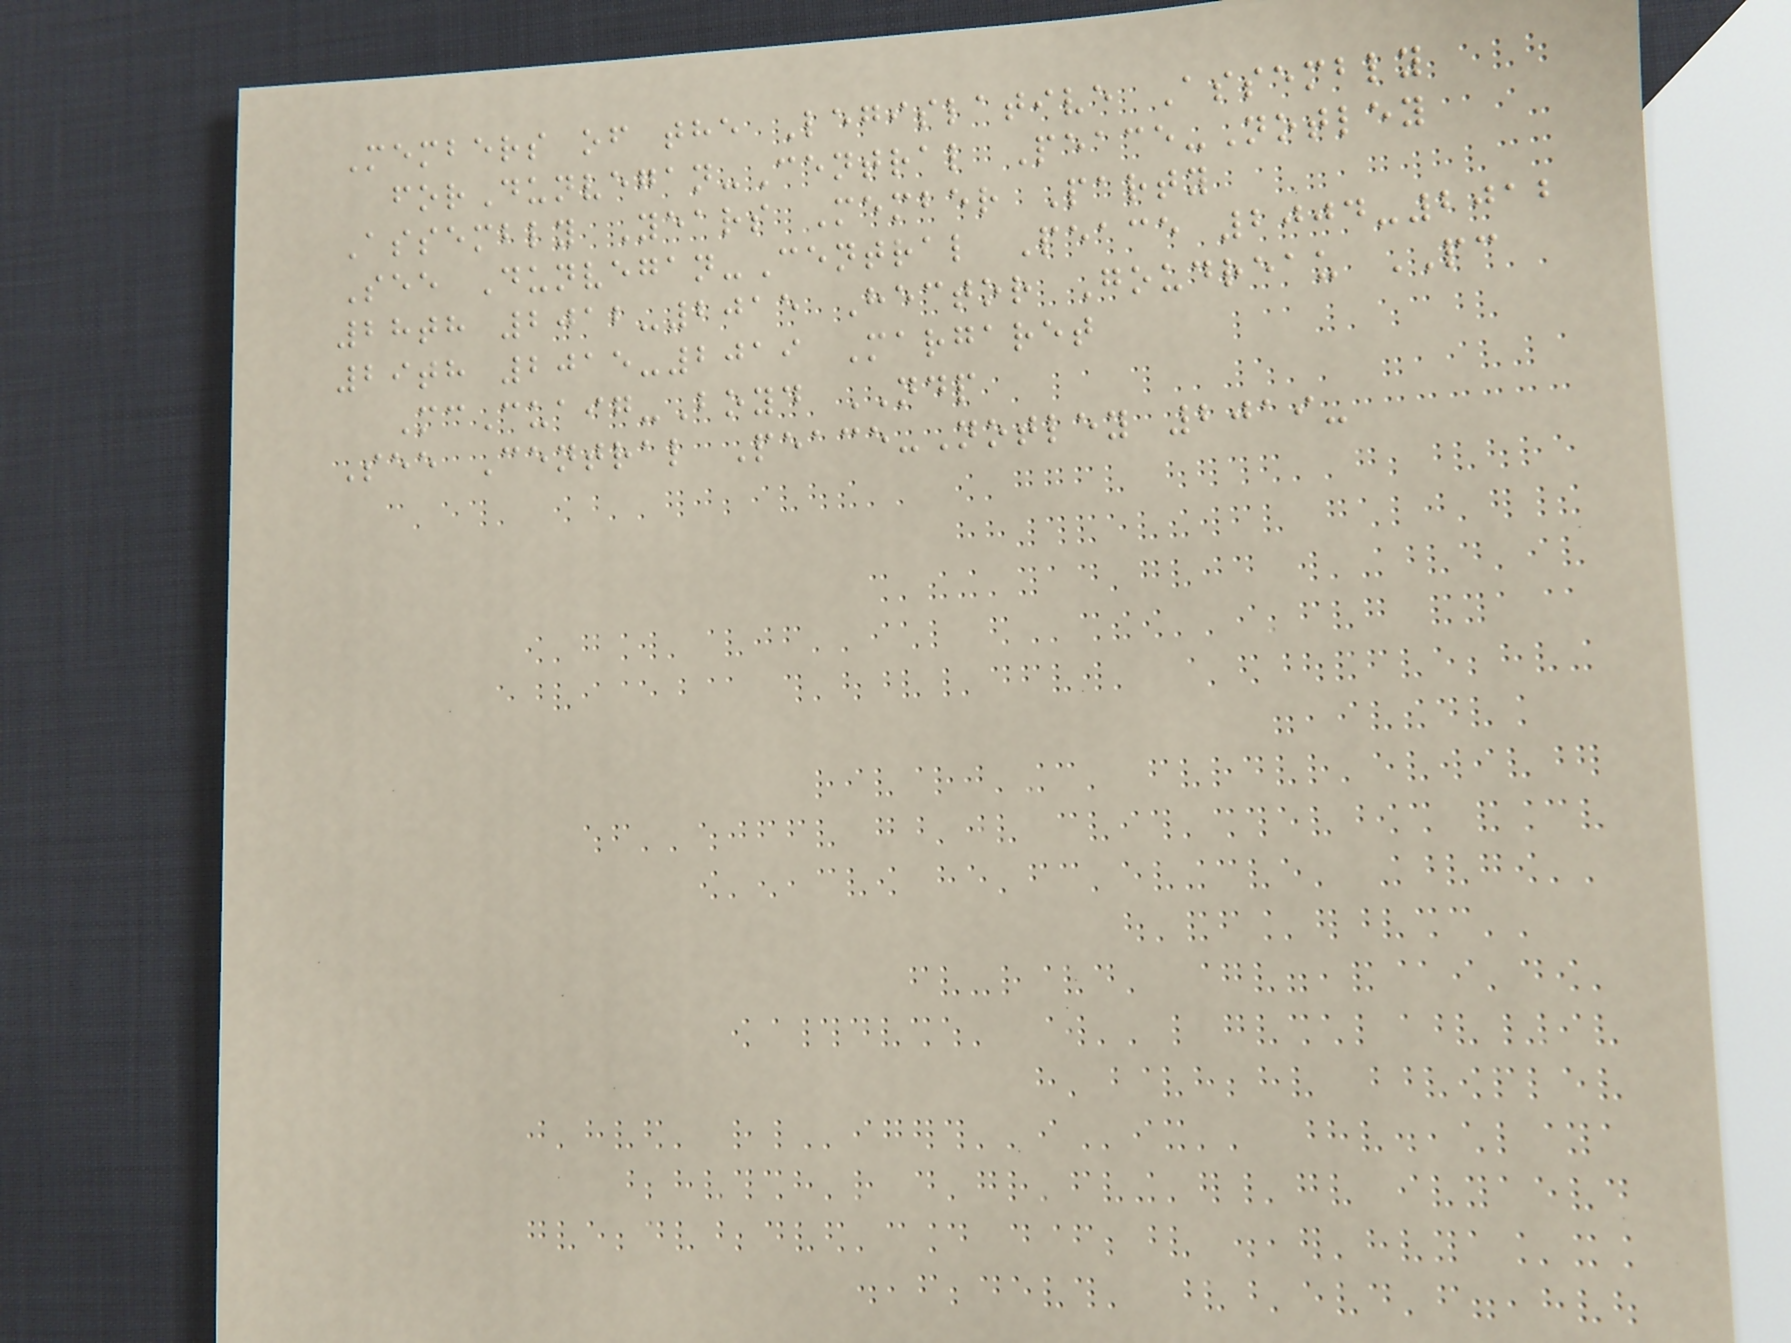Members of the Legislative Assembly
forDunvegan-Central Peace-Notley
Assembly Years Member Party
See Dunvegan-Central Peace 2004-2012
28th 2012-2015 Hector Goudreau PC
29th 2015-2019 Margaret
McCuaig-Boyd NDP
See Central Peace-Notley 2019-
